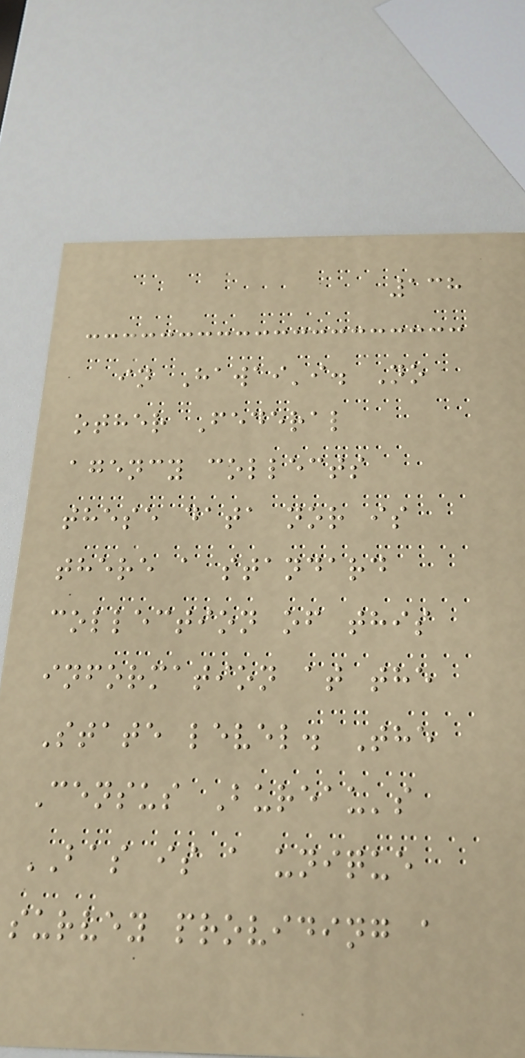138
in Hawai'i. No
other Federal
agency collects
these data nor is
there a standard
collection of this
information at the
State level. The
Census Bureau's
BAS is a unique
survey providing a
